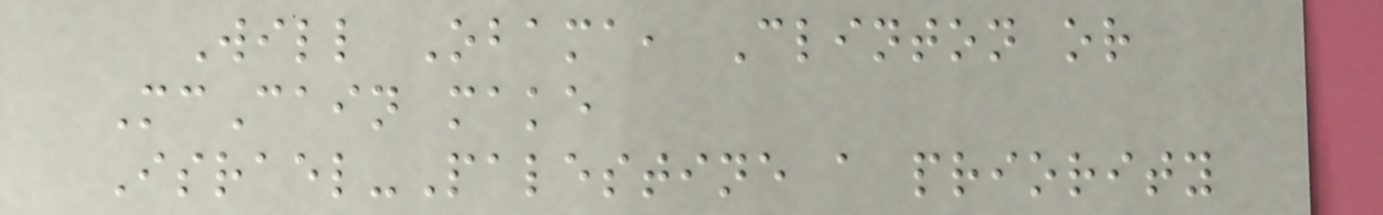Will Obama, Clinton or
McCain make
Israel-Palestine a priority
